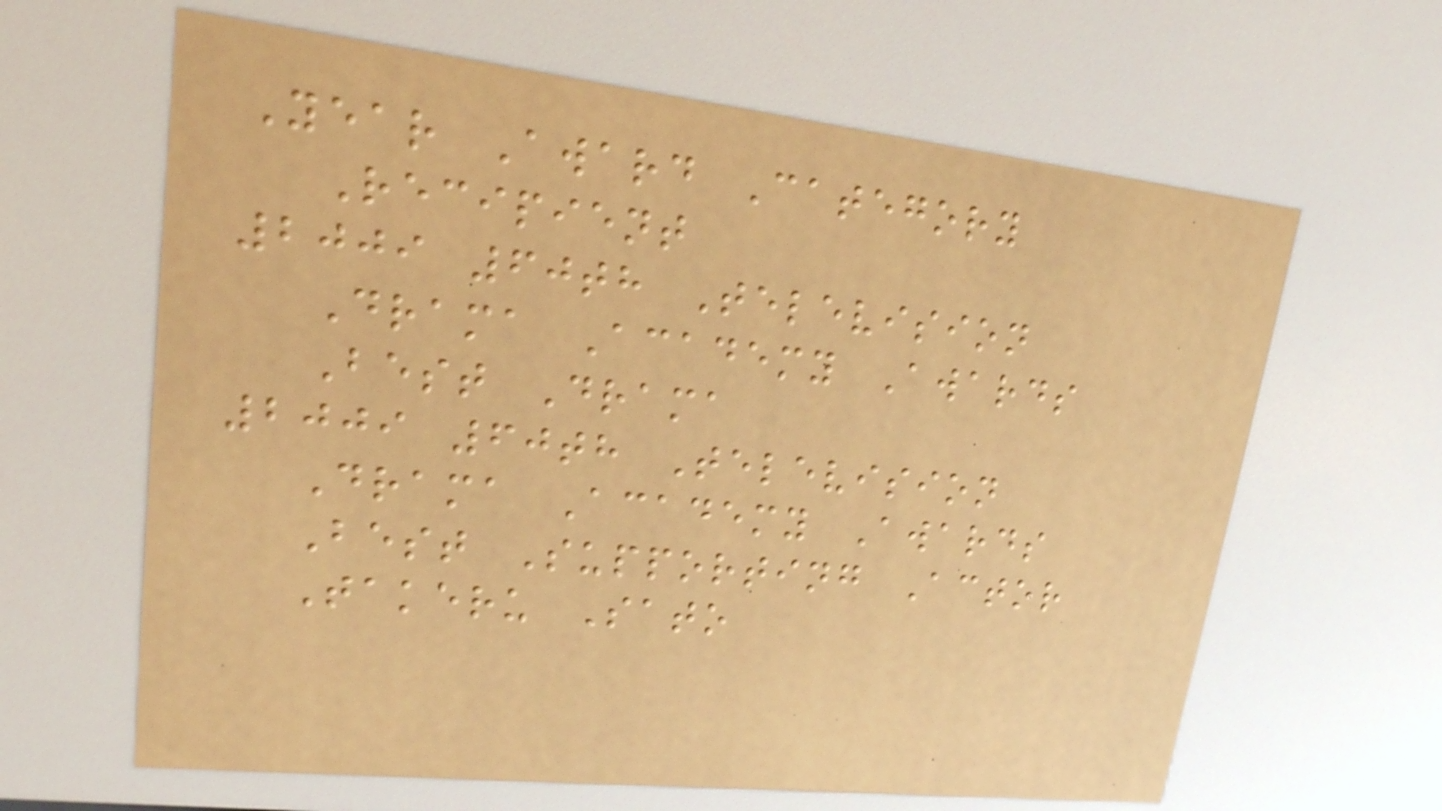Year Award Category
Recipient
2009 60th Television
Drama Academy Awards
Best Drama
2009 60th Television
Drama Academy Awards
Best Supporting Actor
Takeru Sato
